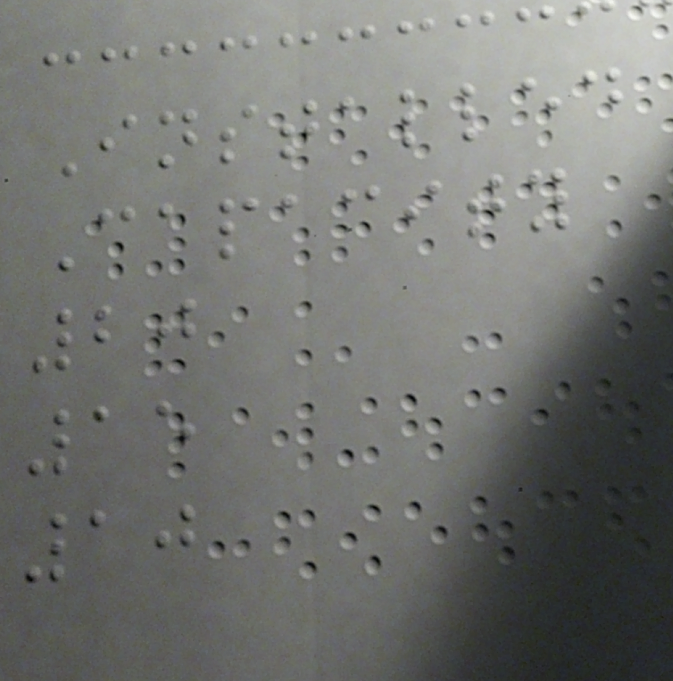Installed
Capacity
20
15
10
